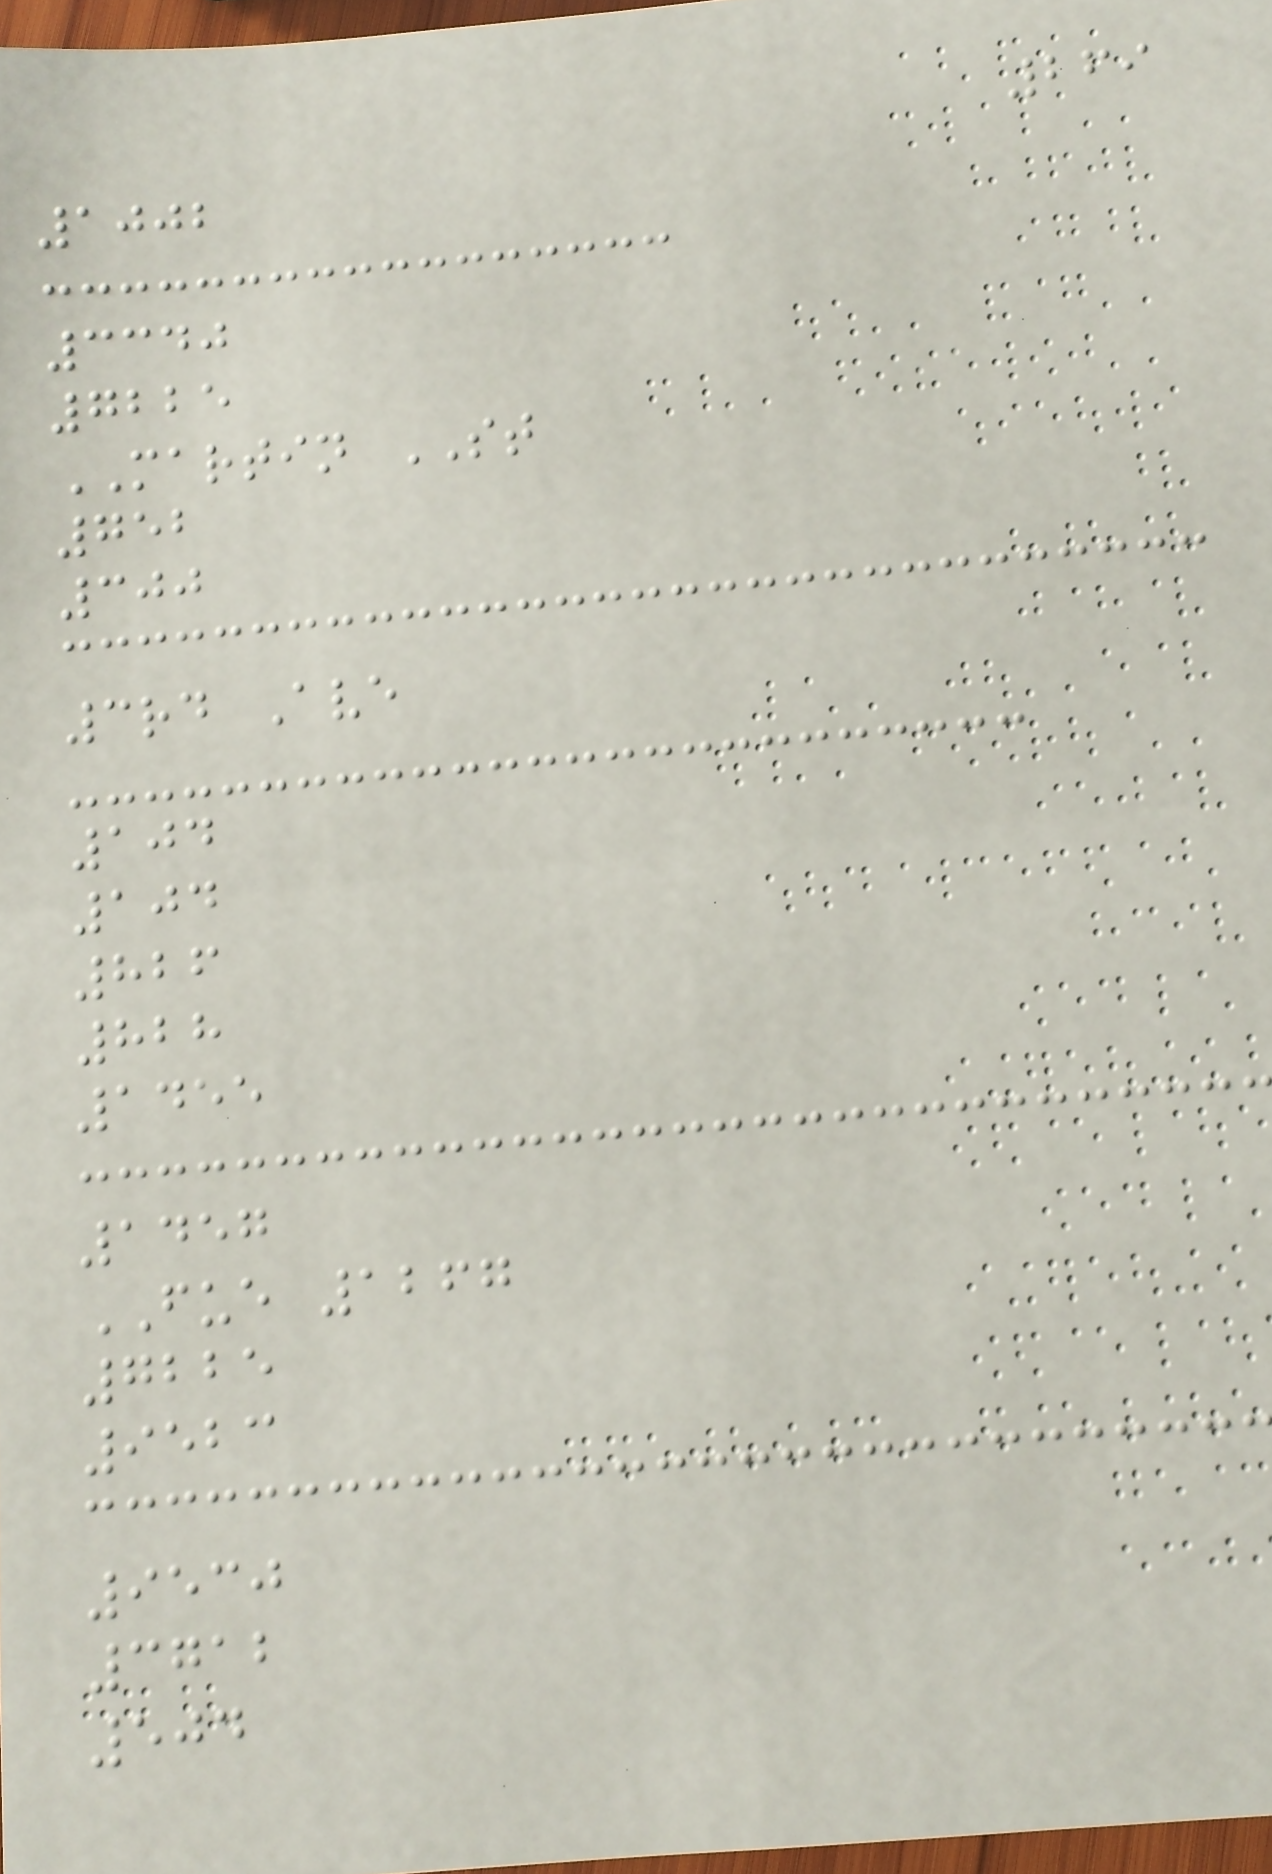269
1002
3340
7225
MARTIN ST
752
300
3rd Ave
104
104
826
828
1455
1457
FUE 1267
7225
9523
9530
3712
504
